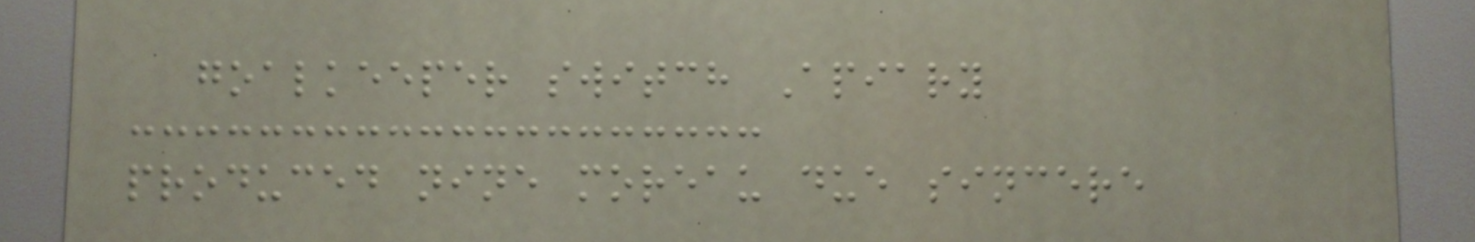goalkeeper switch Apiary
produced nine moreau due sincere
